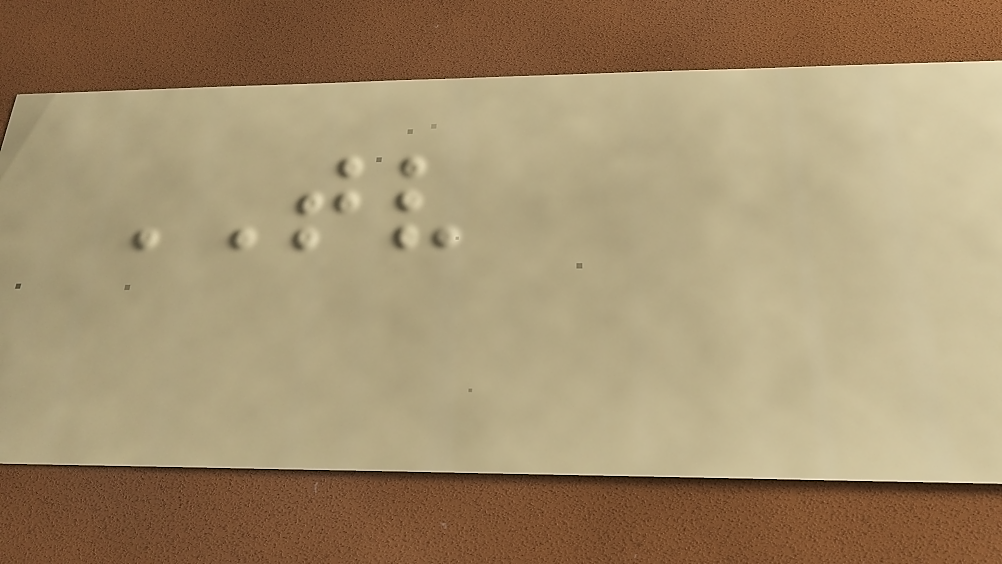TV
